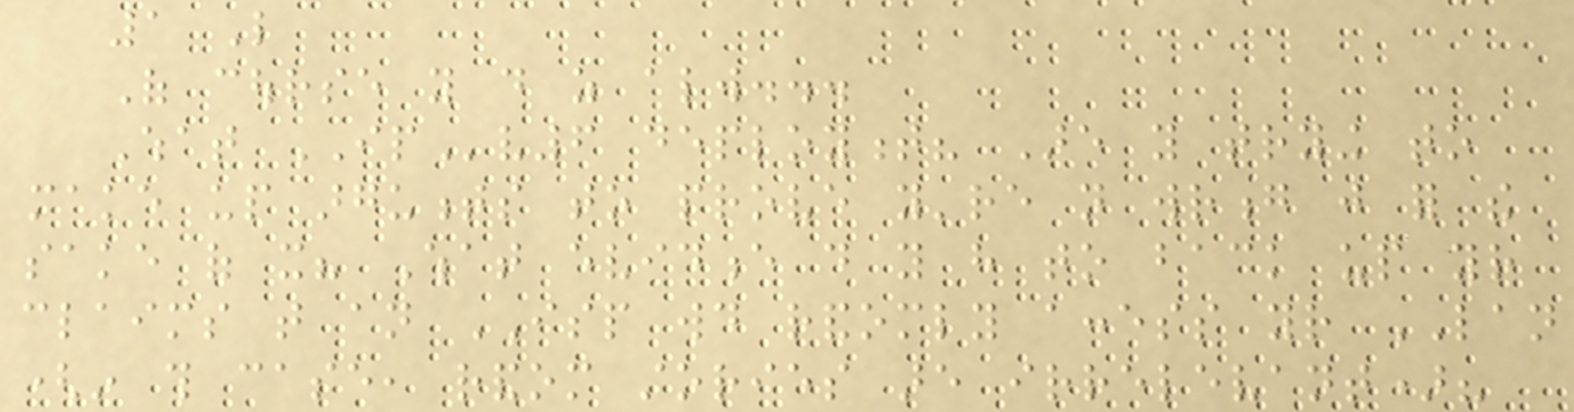1 Like
Of course you do as always...
What IPv6 deployment? Are you trying to
make up arguments to prove you're not wrong just for the
sake of it? What evidence do you have to back up your
claims that an ISP would randomly access your LAN
(in this case, random stories are irrelevant)?
